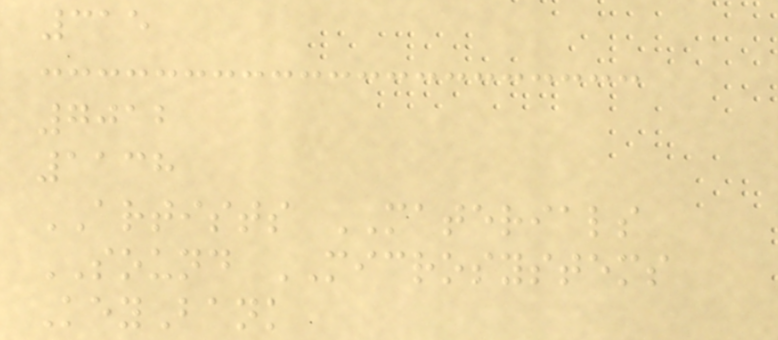315
7012
1138
ARTISTS MATERIALS
SOUND MICROSYSTEMS
KeyBank
